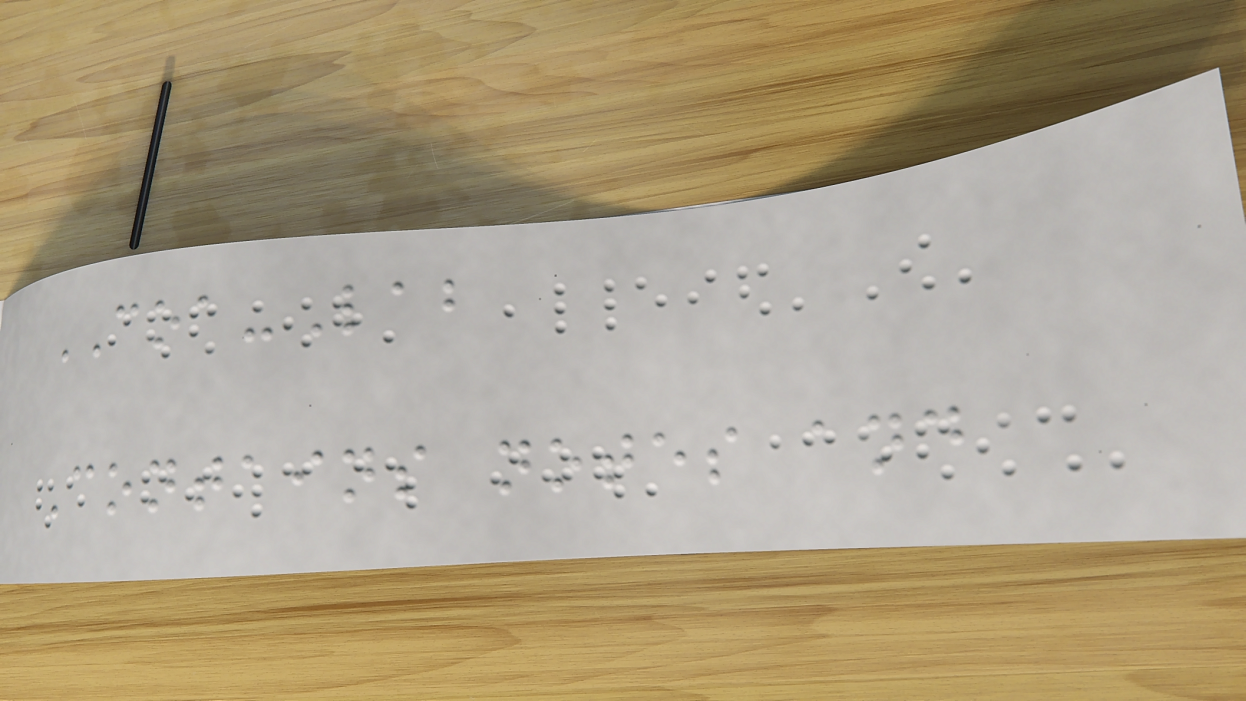COA-Lab
Contains notes and
